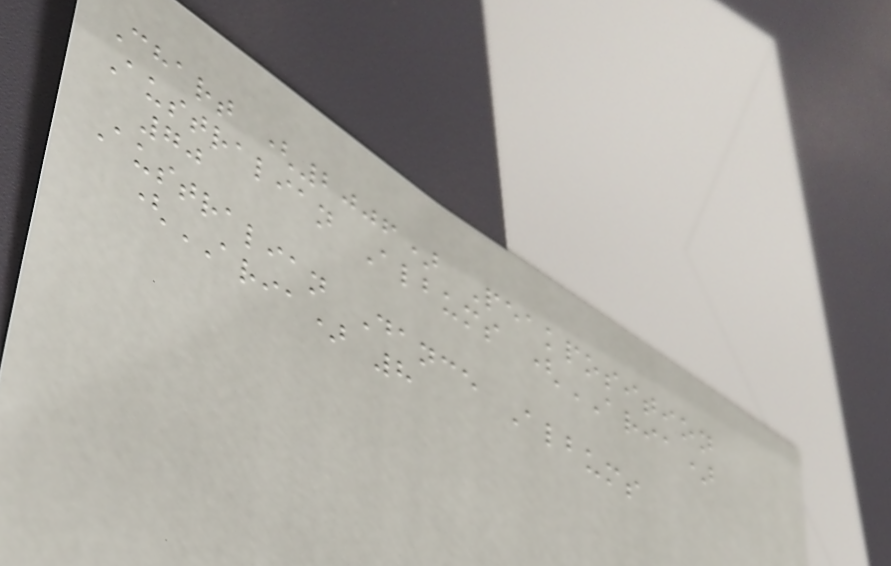Chart (2006) Peakposition
Australian Albums (ARIA)
70
Australian Dance Albums
(ARIA) 8
